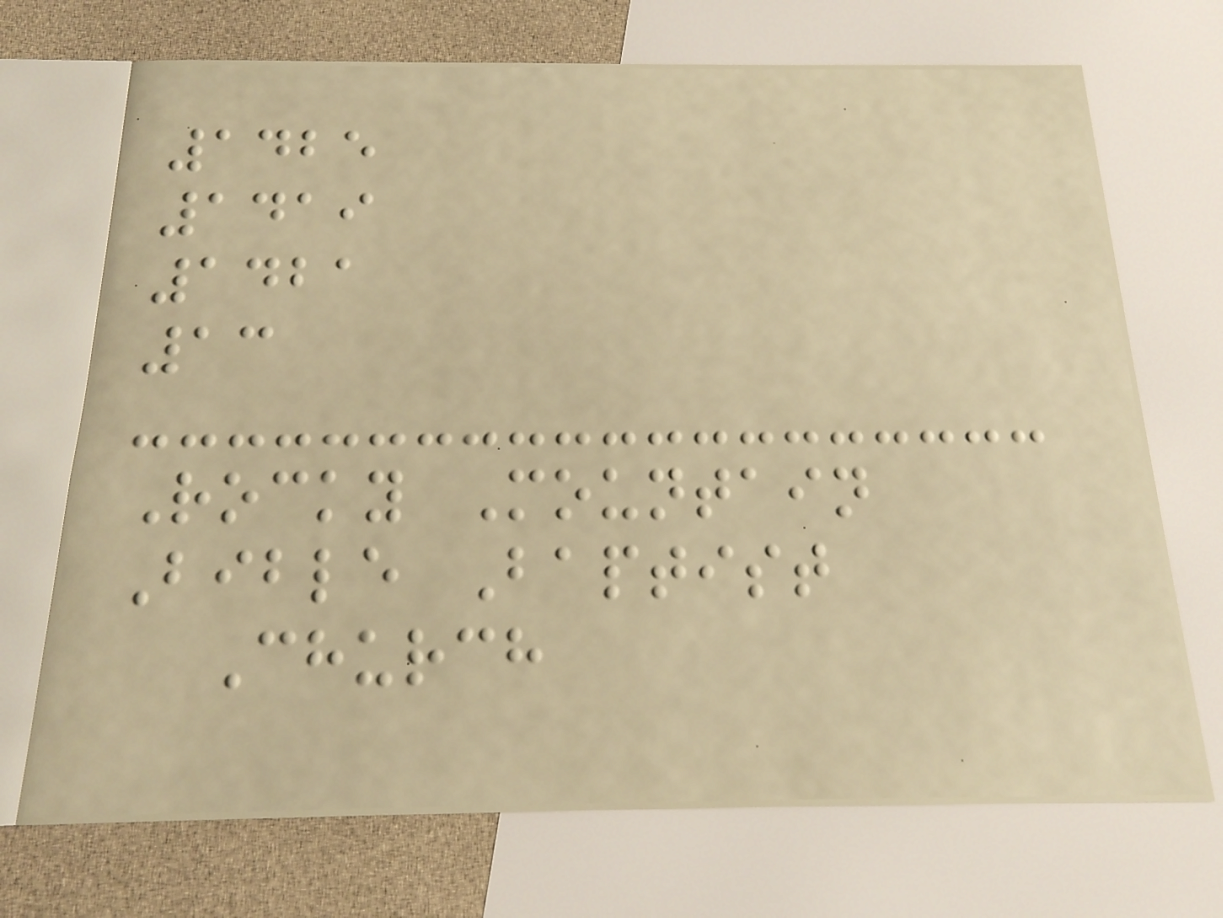1425
1419
1421
13
Rocky Mountain
Bible Baptist
Church
